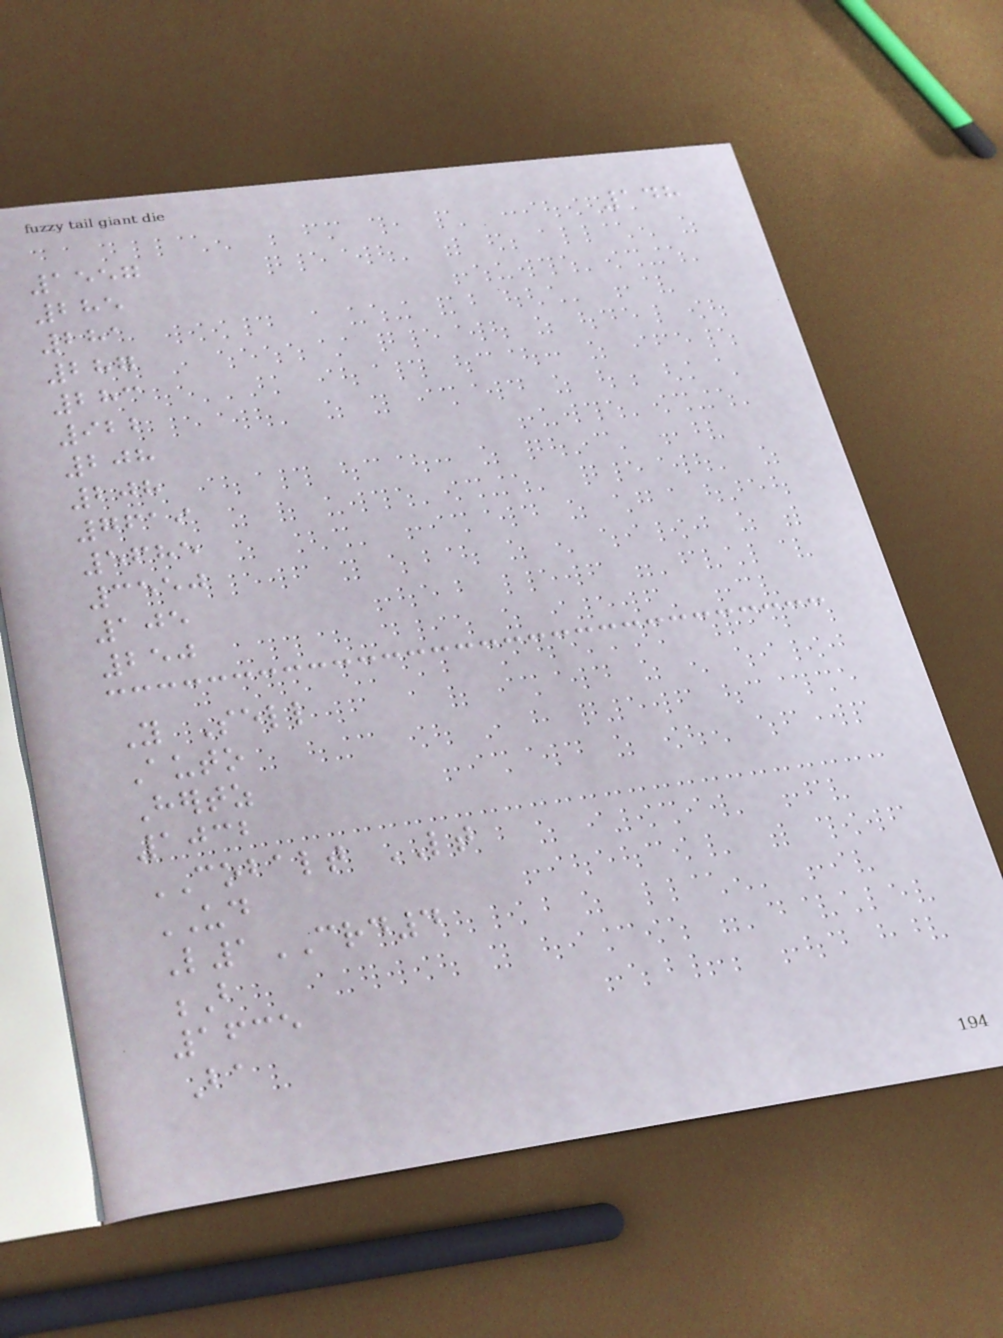148
1557
285
281
287
283
922
208
208
7619
5685
3550
105
250
You Sell
Auto
Hertz
1032
COBALT LT
UD
L1CRD4
B
1635
Ba
